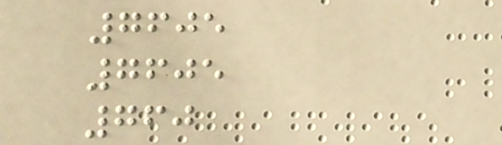7605
7605
760
